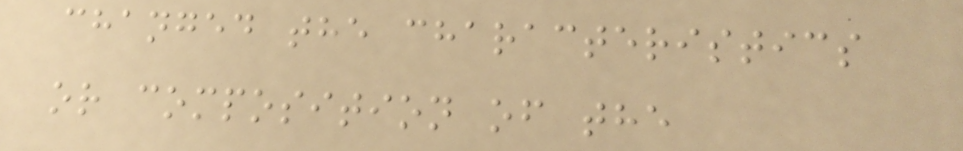changed the characteristics
or composition of the
